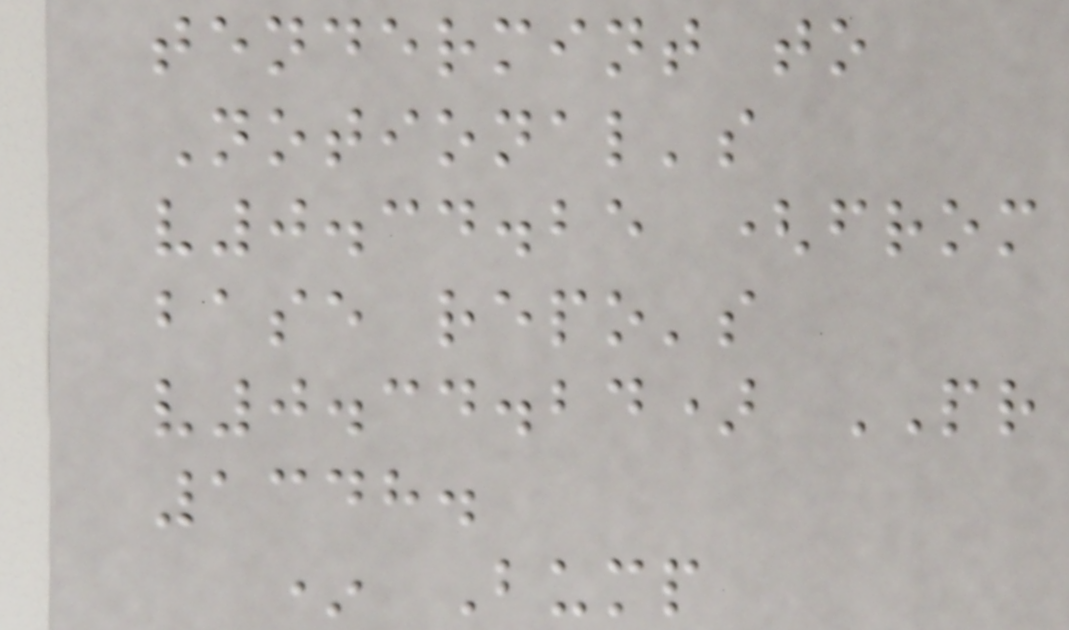tendermint to
Notional's
v0.34.25 (from
base repo's
v0.34.24) PR
1348.
* Bump
